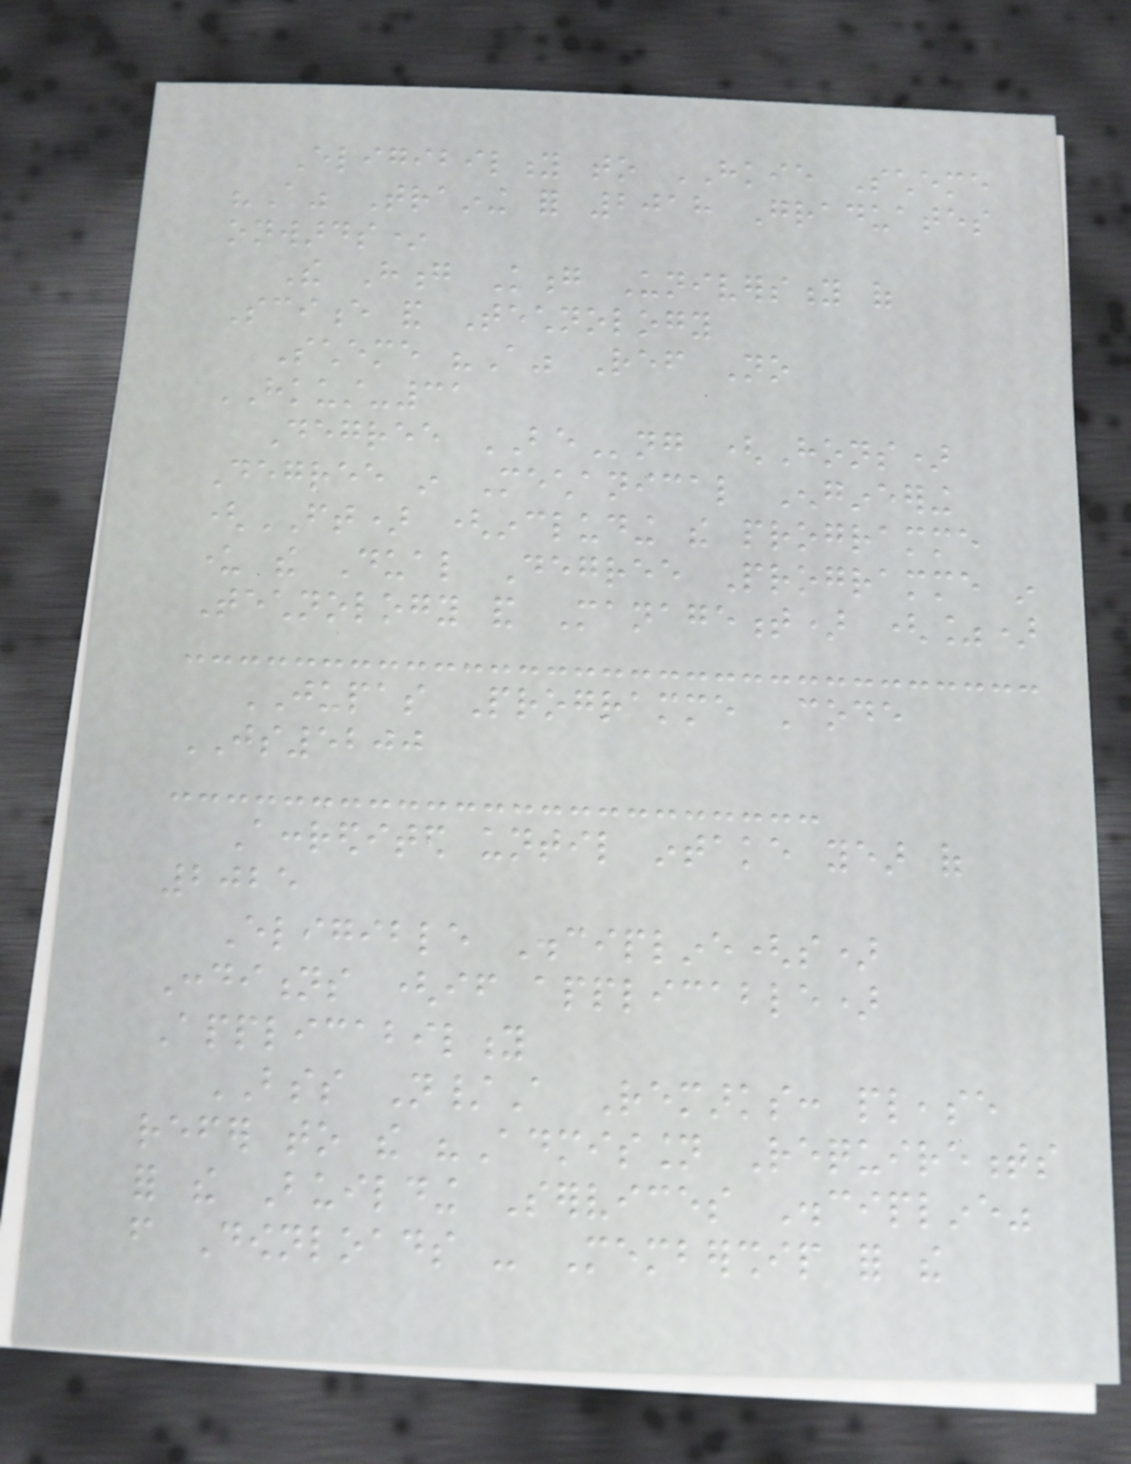Eligibility to HKIE Scheme
"A" Training for 2018 Graduates
onwards*
The Hong Kong University of
Science and Technology
Scheme "A" Ref No
HKUST-31
Degree BEng (Hons)
Degree in Mechanical Engineering
(FT) (including the programme
under the Dual Degree Programme in
Technology and Management) (%)
JUPAS Programme Code
JS5200
Accredited until intake year of
2025
Eligible Discipline(s)
Conditions (if applicable)
Applicability
BSS N/A Remarks: please
refer to the "Admission Requirements
for the Building Services Discipline"
from Downloads - Membership for the
